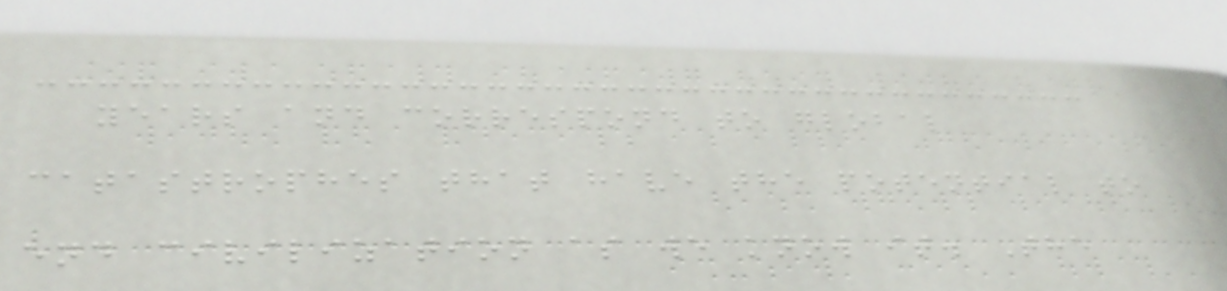years and correspond to global
catastrophes that have the potential to
end civilization as we know it. The
